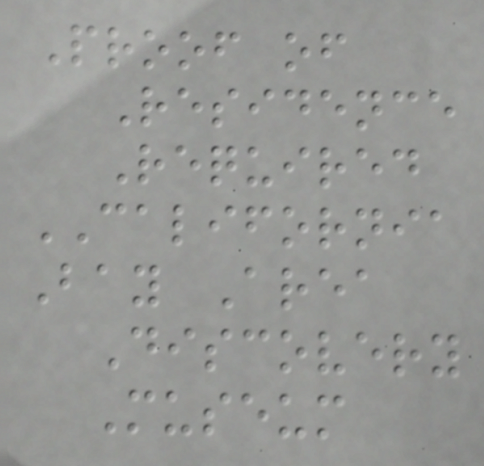Proof of
Residence
Required
CALIFORNIA
Bay Area
Discovery
Museum
